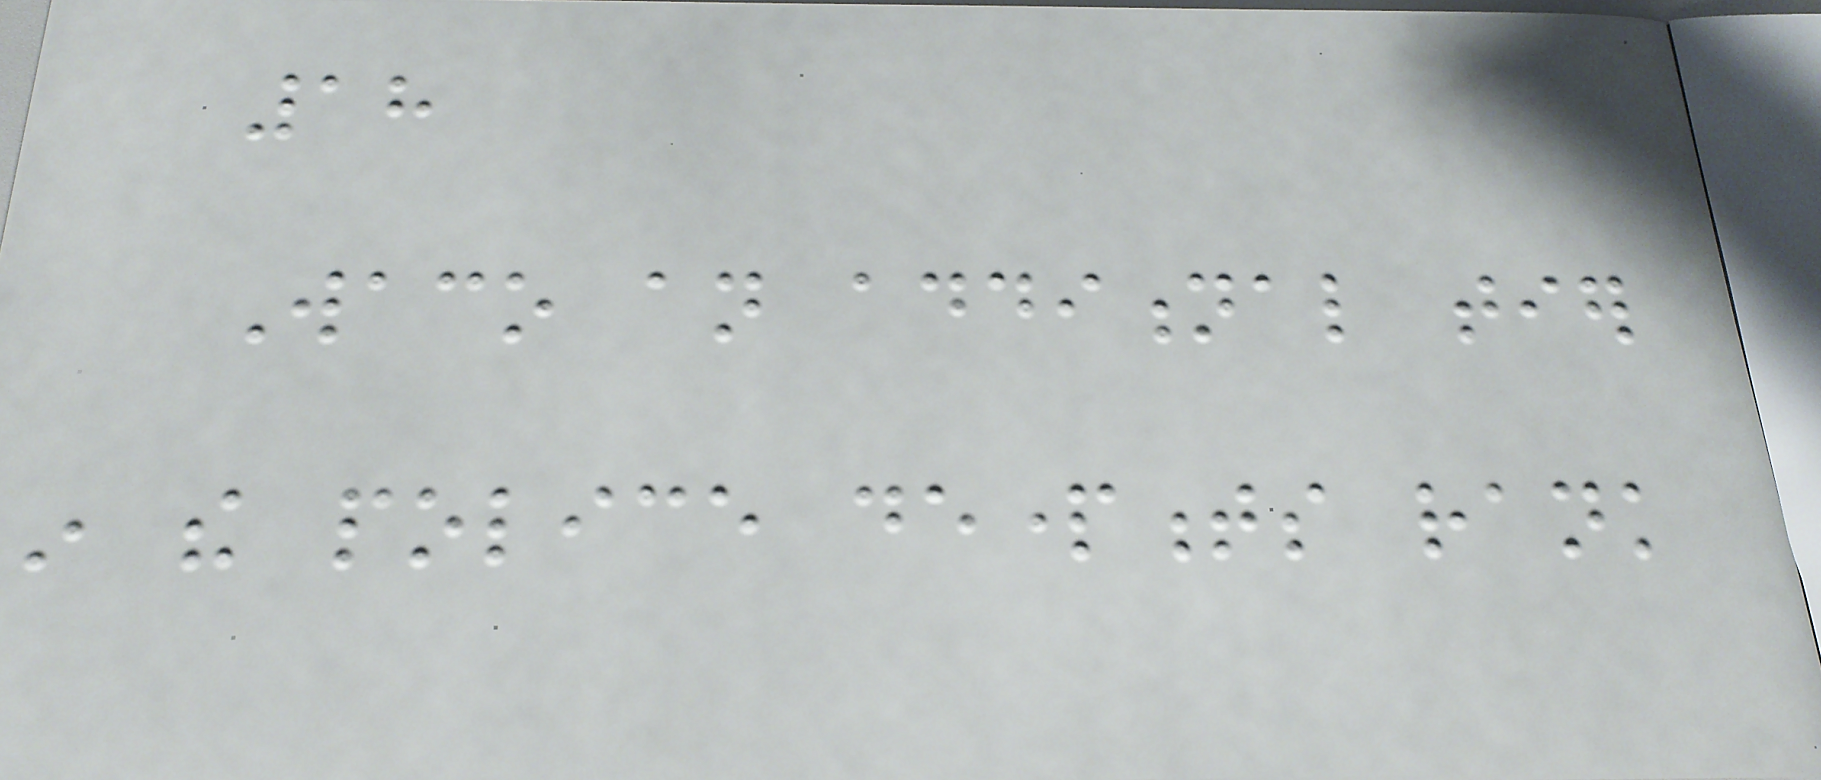18
Waco an additional tier
in the police departments rank
